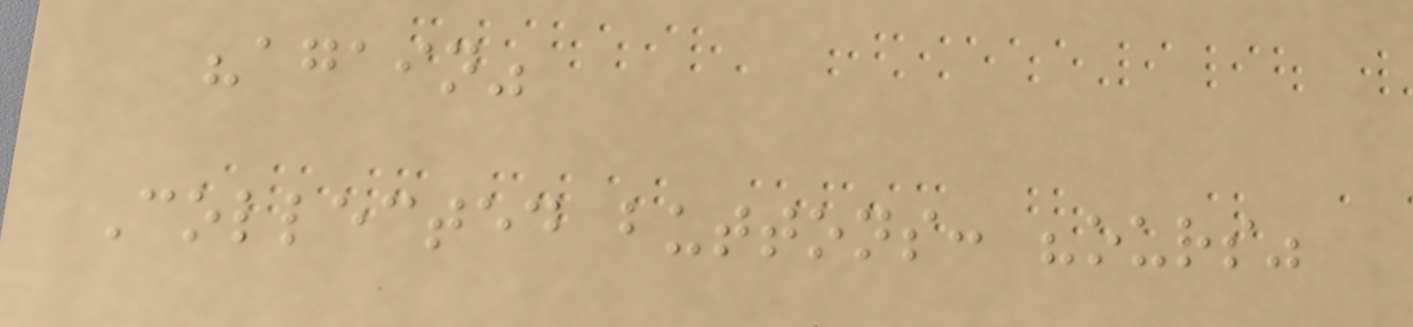"again"
Collected buttons: "ours"
